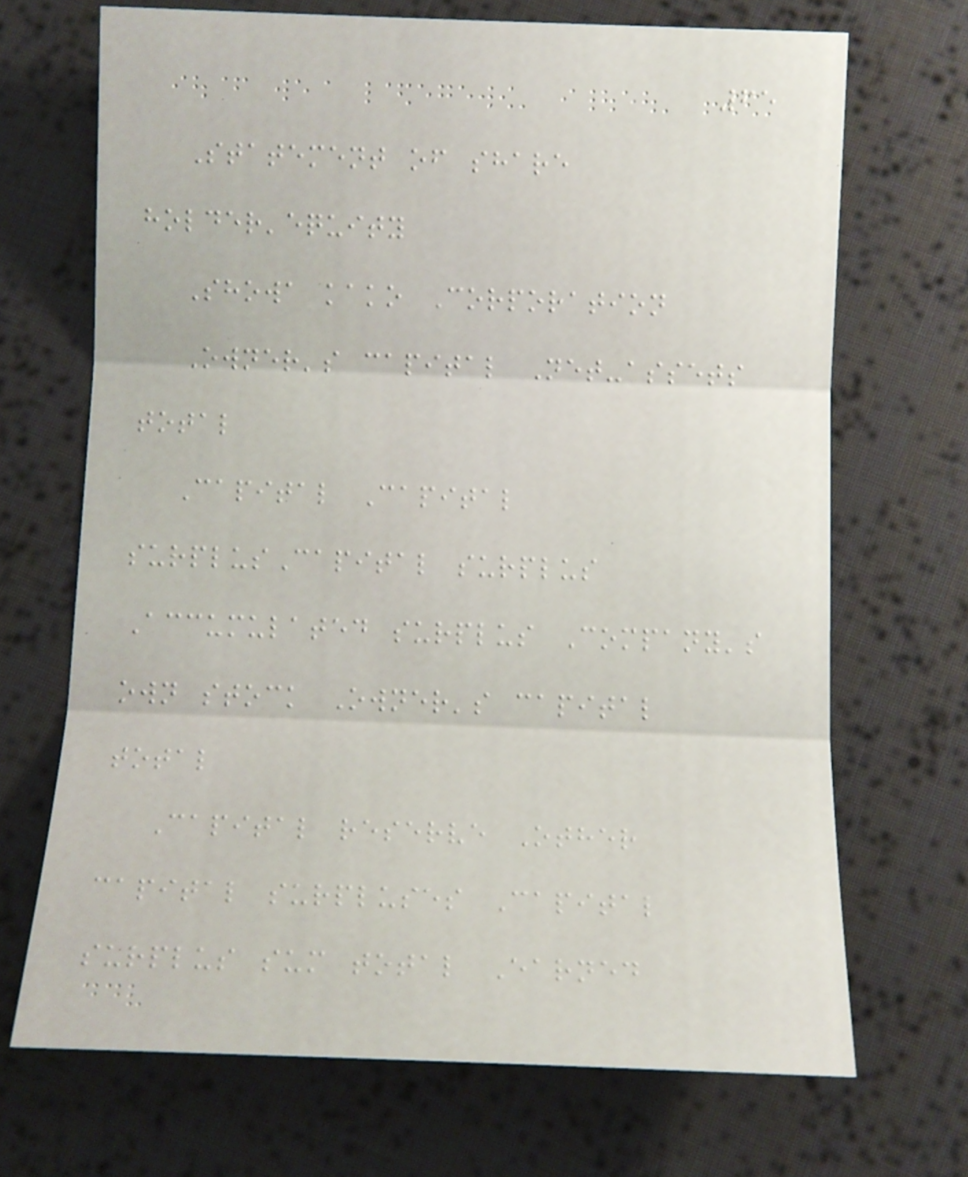65
Statement of share
holder'equity
Showa kako Corporation
Owner's capital Net-assets
total
Capital Capital
surplusCapital surplus
Accumulated surplus Company's
own stock Owner's capital
total
Capital reserve Other
capital surpluses Capital
surplus sum total Earned
